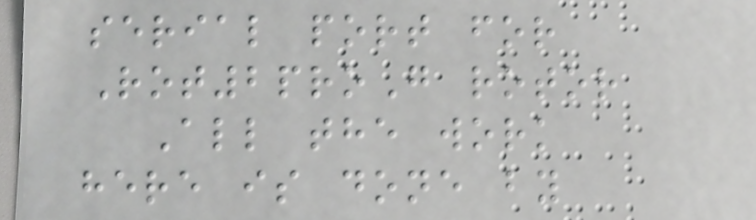serial port for
Rot2proG rotor
All the work
here is done by
